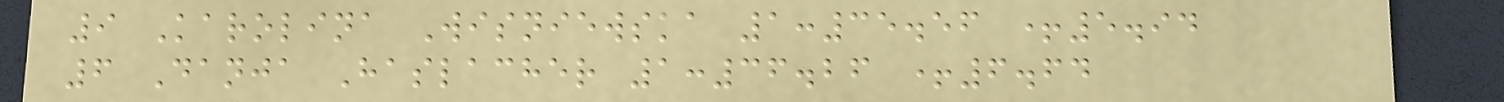9 Karolina Wisniewska 1:35.56 +5.94
6 Danja Haslacher 1:36.26 +6.64
